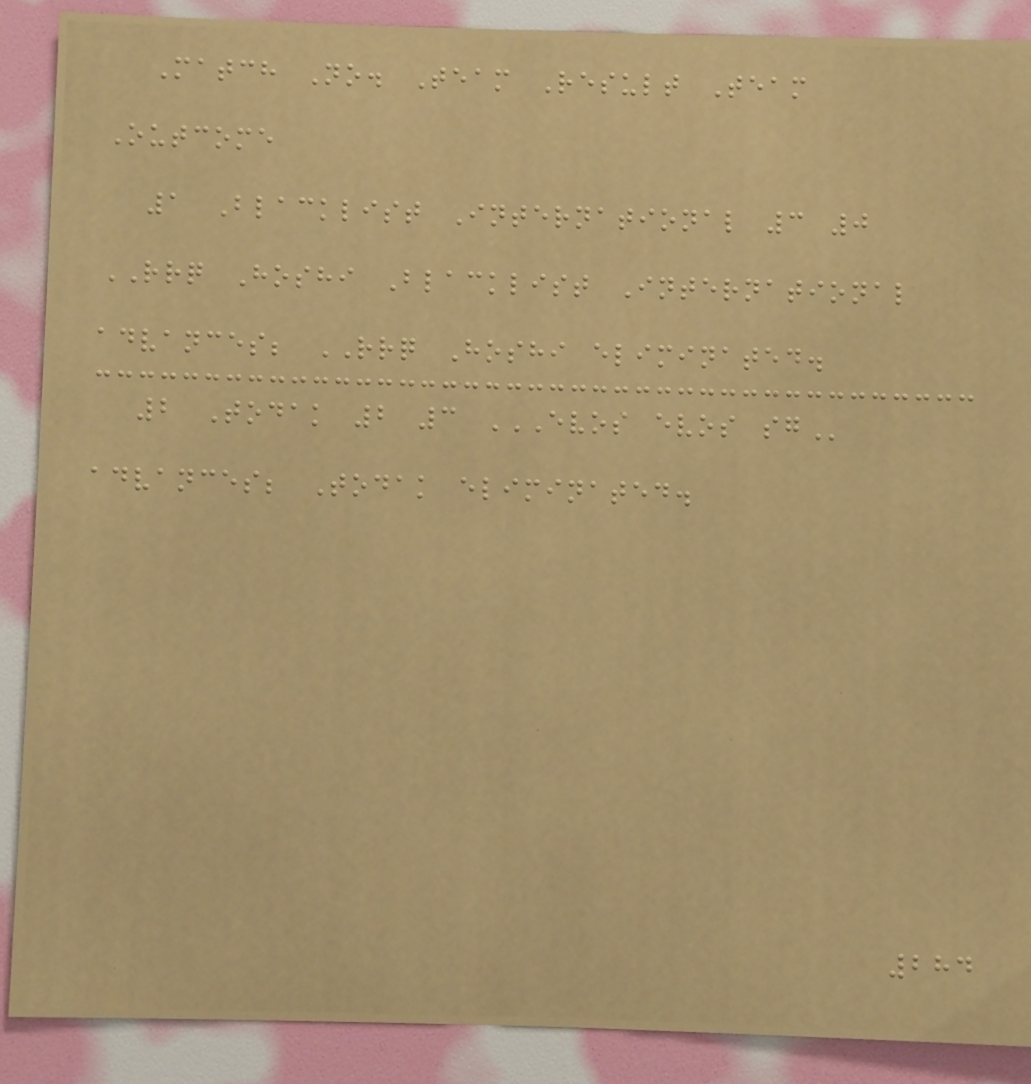Match No. Team Result Team
Outcome
1 Blacklist International 3 0
RRQ Hoshi Blacklist International
advances; RRQ Hoshi eliminated.
2 Todak 2 3 EVOS EVOS SG
advances; Todak eliminated.
284
